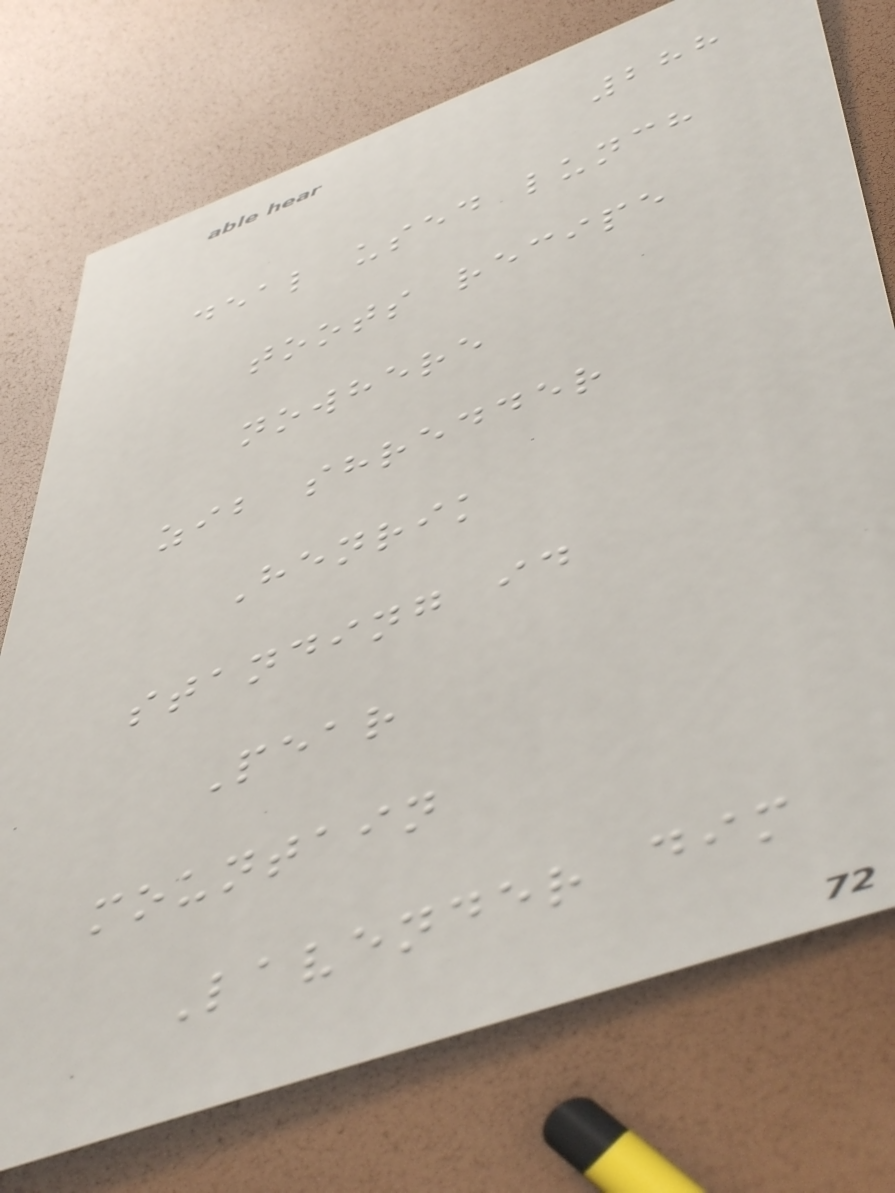288
deal used lunch
toots recipe
nowhere
zib shredder
Henrik
standing id
Pear
mountain
Lavender dim
